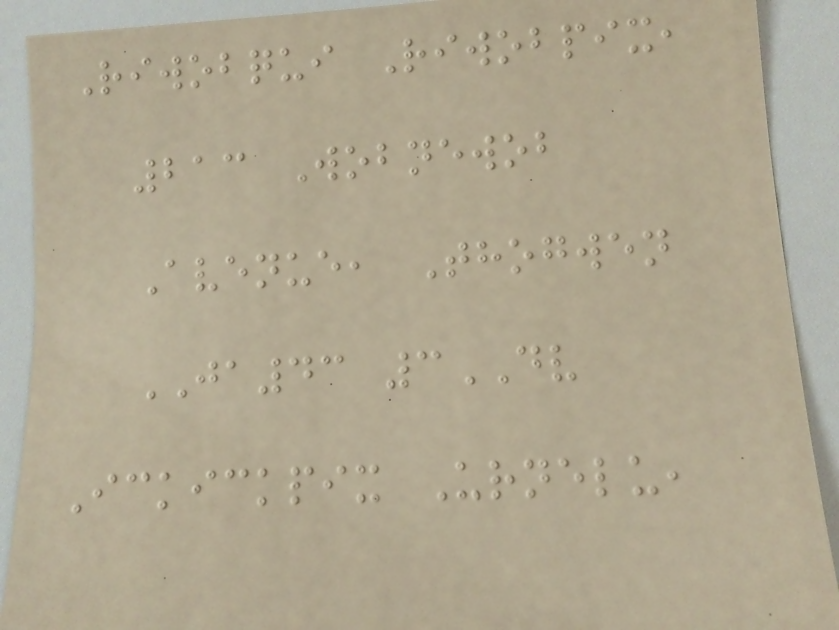Riwobqui Riwobpix,
213 Wobnewob
Avenue, Thogwen
JA43 3DV
Ickickpix Urnelu,
